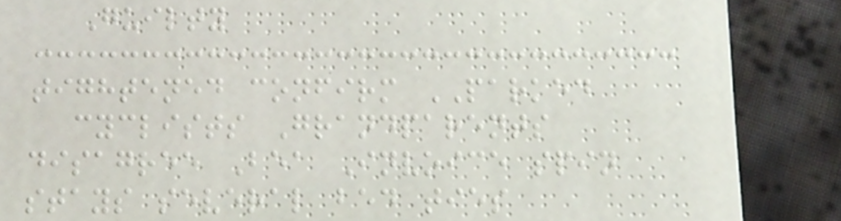Guilty
tightened confirm PARKED
cyclists Grandparents
disagree Bea Invoice spin
stays several bed ties
